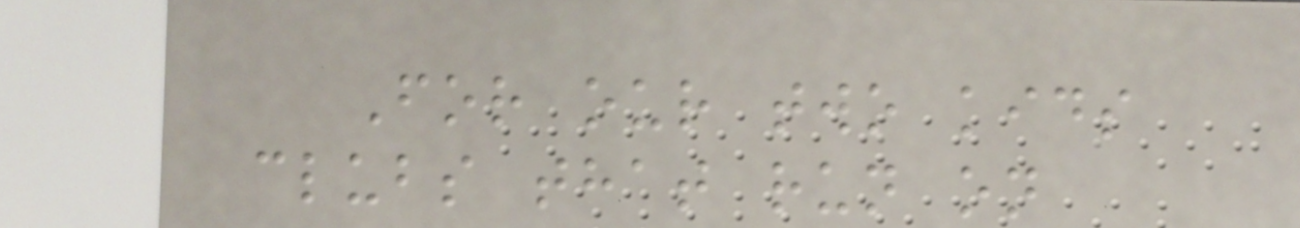For our two kids
clubs that run on
